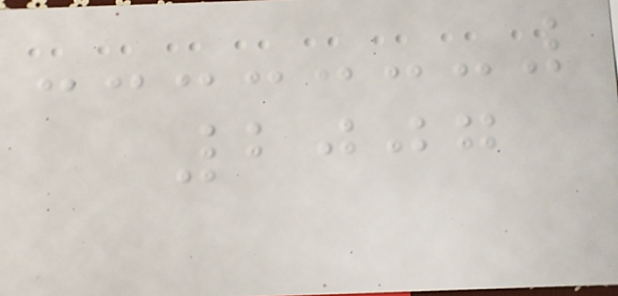2007
